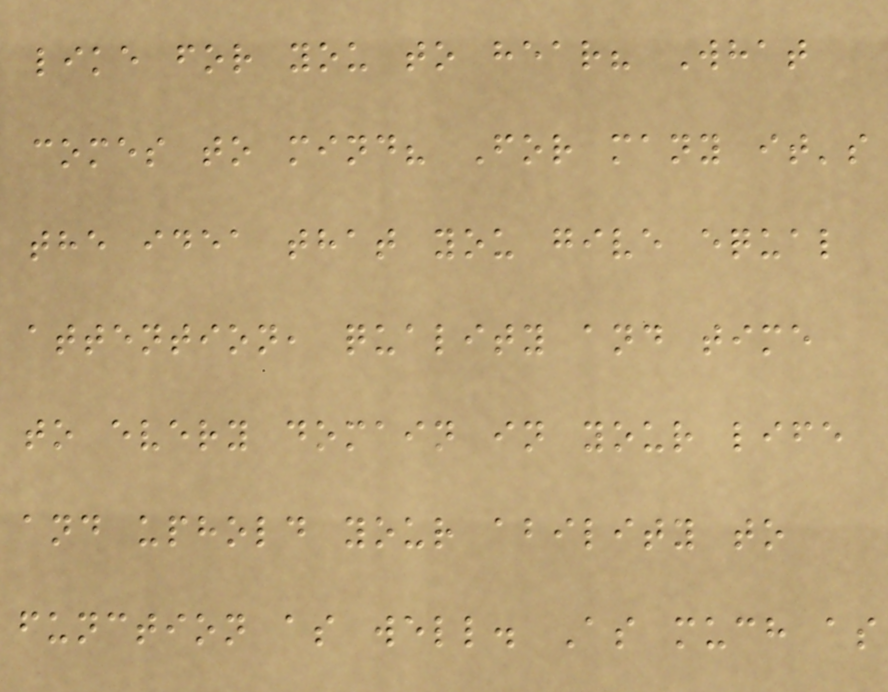like for you to hear? What
comes to mind? For many it's
the idea that you give equal
attention, quality and time
to every domain in your life
and uphold your ability to
function as well. As much as
